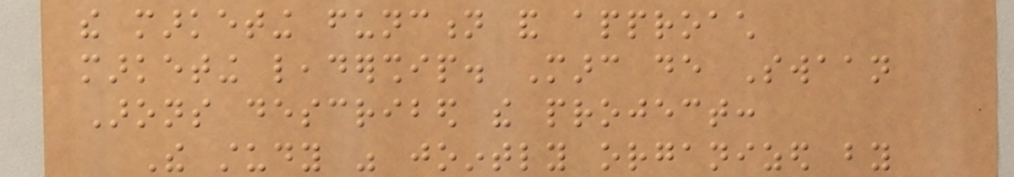the marketing function and approach
marketing leadership. Marc de Swaan
Arons described the project:
The study was jointly organized by
